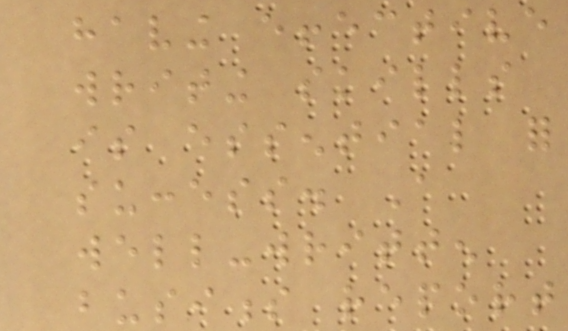having effective
writing skills
is essential for
success. A
well-written
business report
